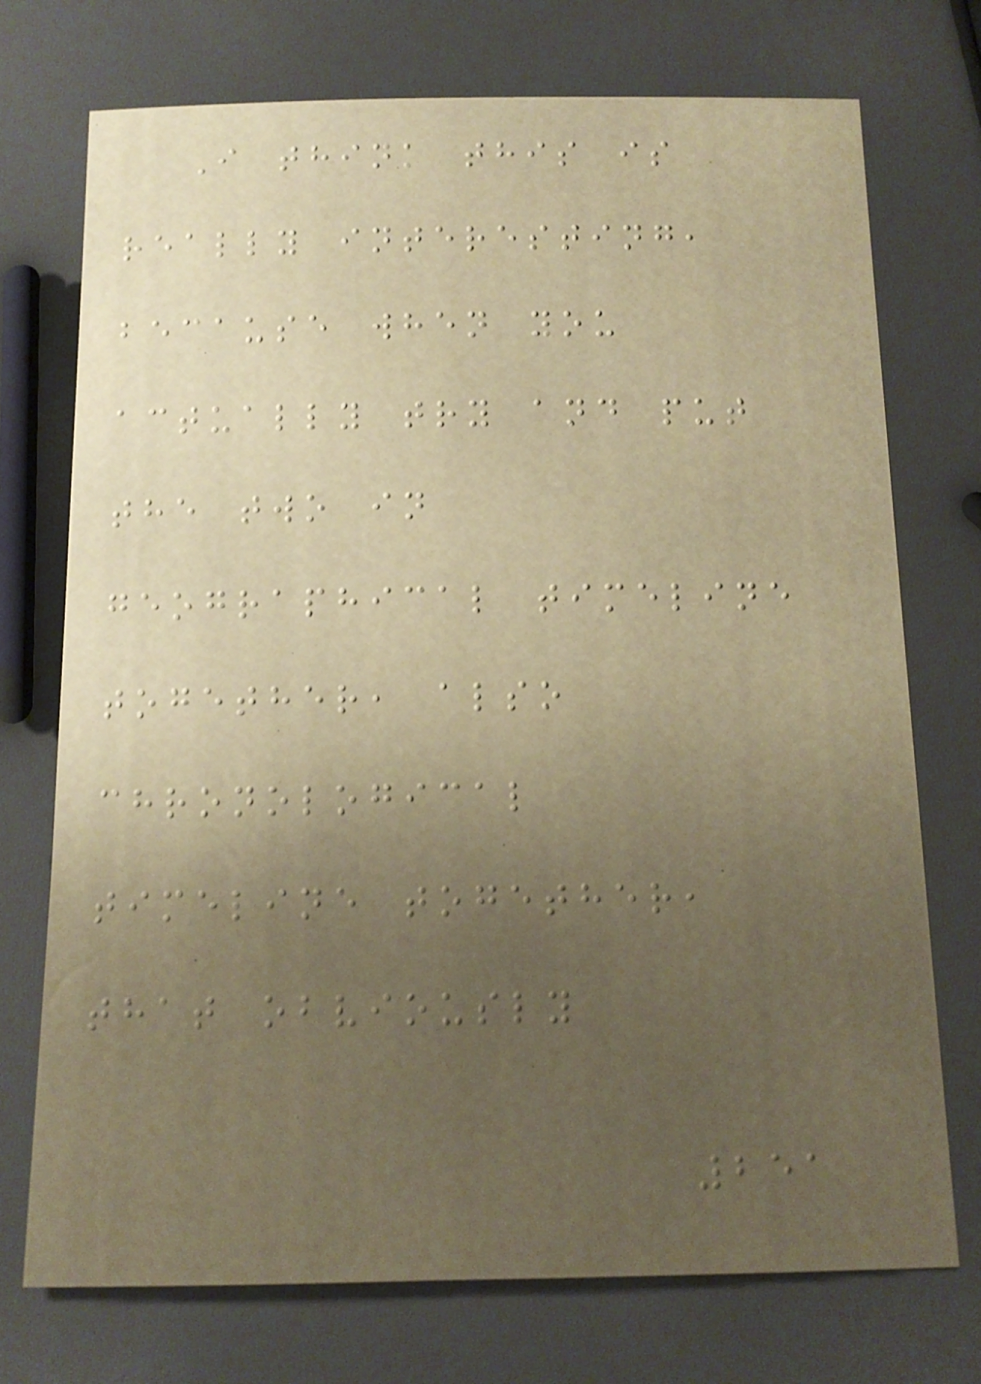I think this is
really interesting,
because when you
actually try and put
the two in
geographical timeline
together, also
chronological
timeline together,
that obviously
251
